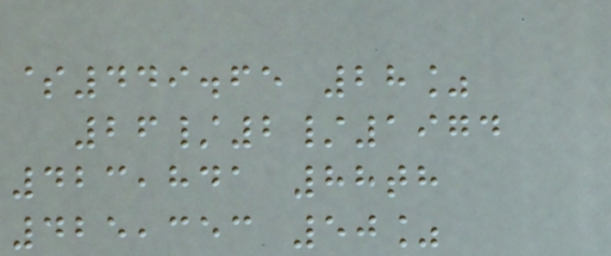$449.65 28%
26/2/1974
423,841 88th
425,353 50%
